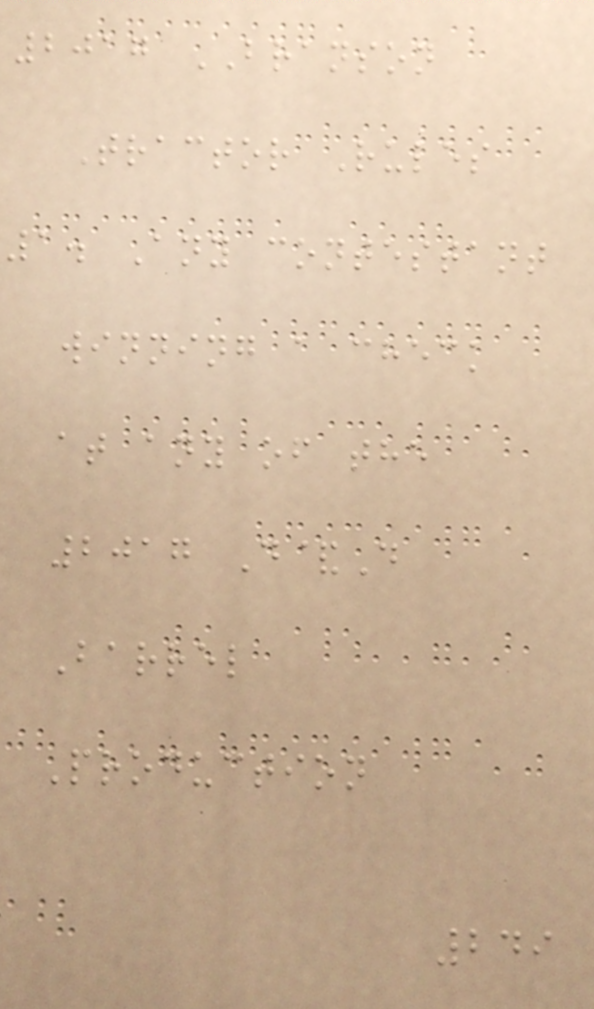2017 BRANSON
Tractor Rules
1. Any contestant
winning a check
at any of the
2017 D&D
Barrel
Production
249
